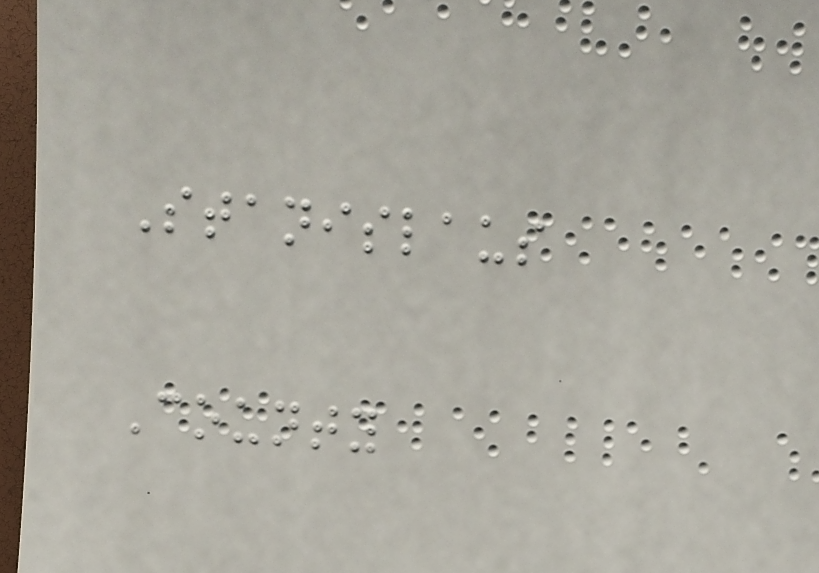Stanislaus
County
